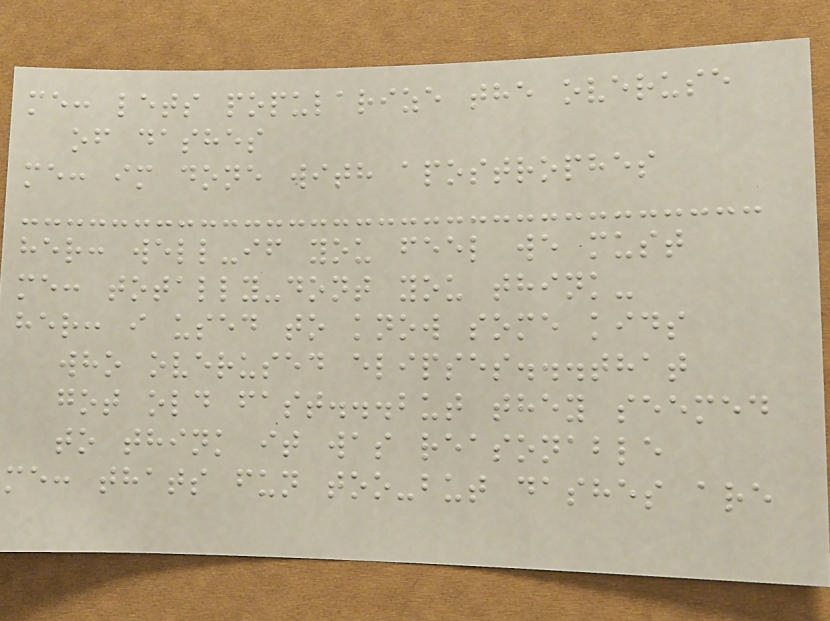me: lets popularize the overuse
of dashes
me: im done with apostrophes
her: well-if you feel we must
me: totally-dont you think-
her: i used to know some kids
who overused elipses...that
got old fast...but they seemed
to think it was reasonable
me: thats fun too-but dashes are
